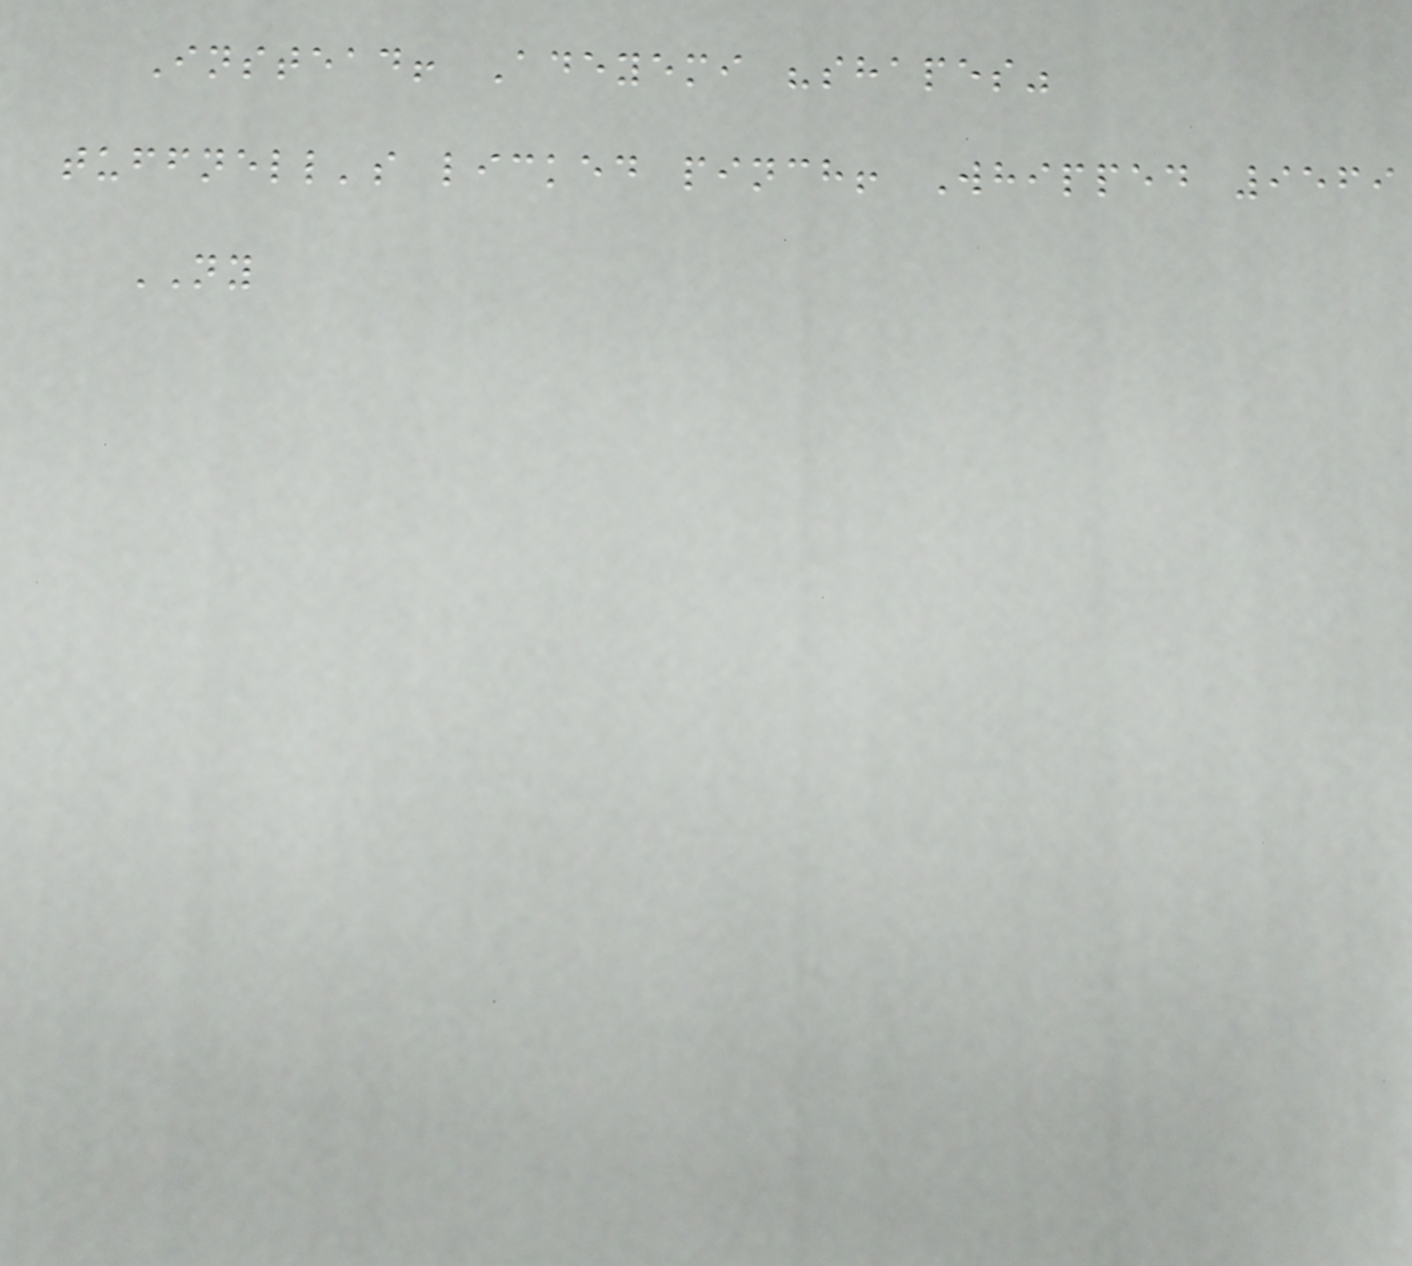Instead! Adeyemi "shapes"
tuffnell's licked pinch! Whipped 9569
NY
